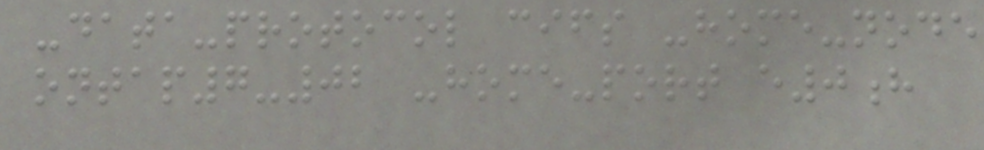-data-protocol cifs -home-node
ontap7-02 -home-port e0h
